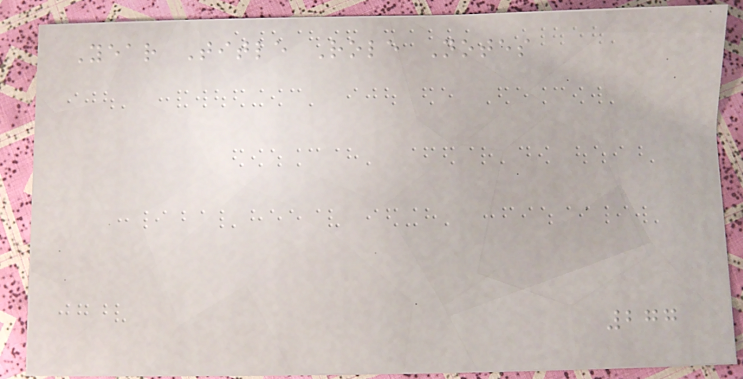Year Title Role Notes
277
